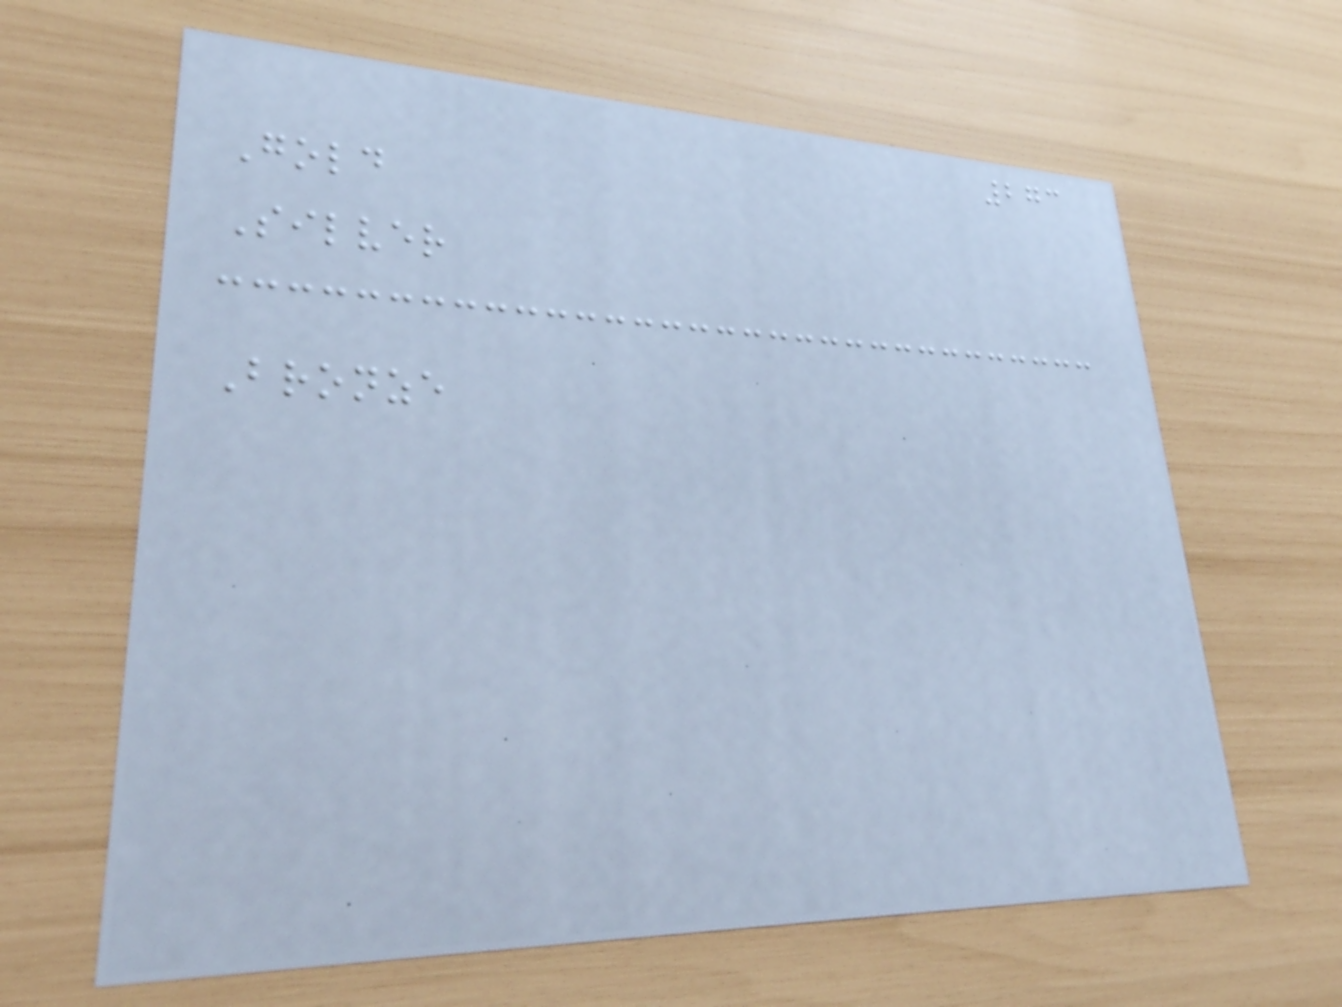273
Gold
Silver
Bronze
